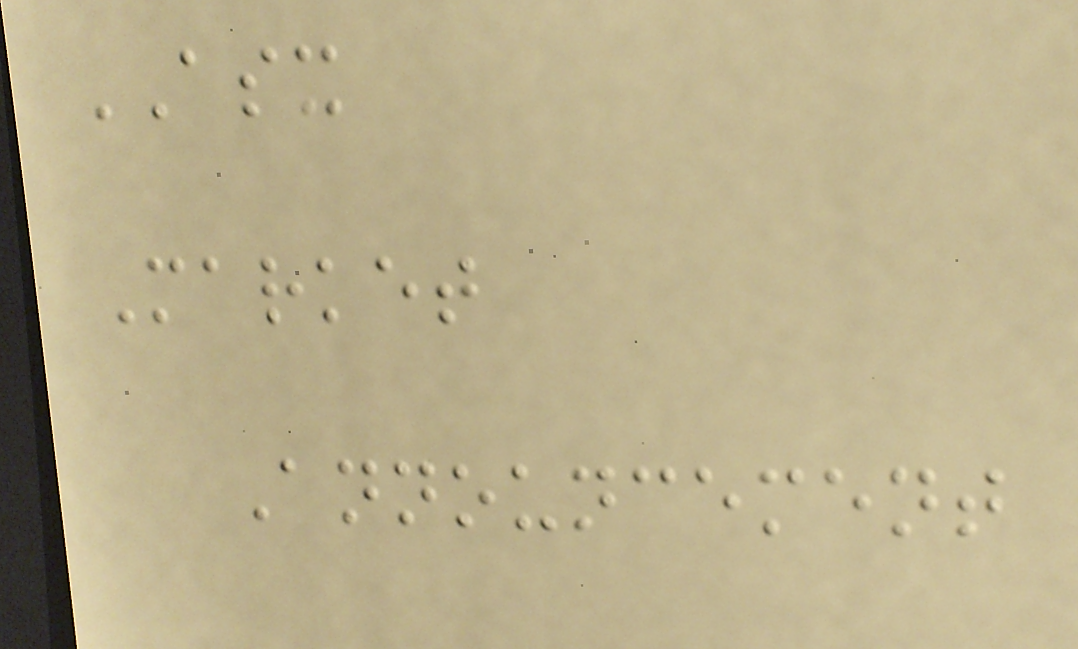ASX
Market
Announcement
